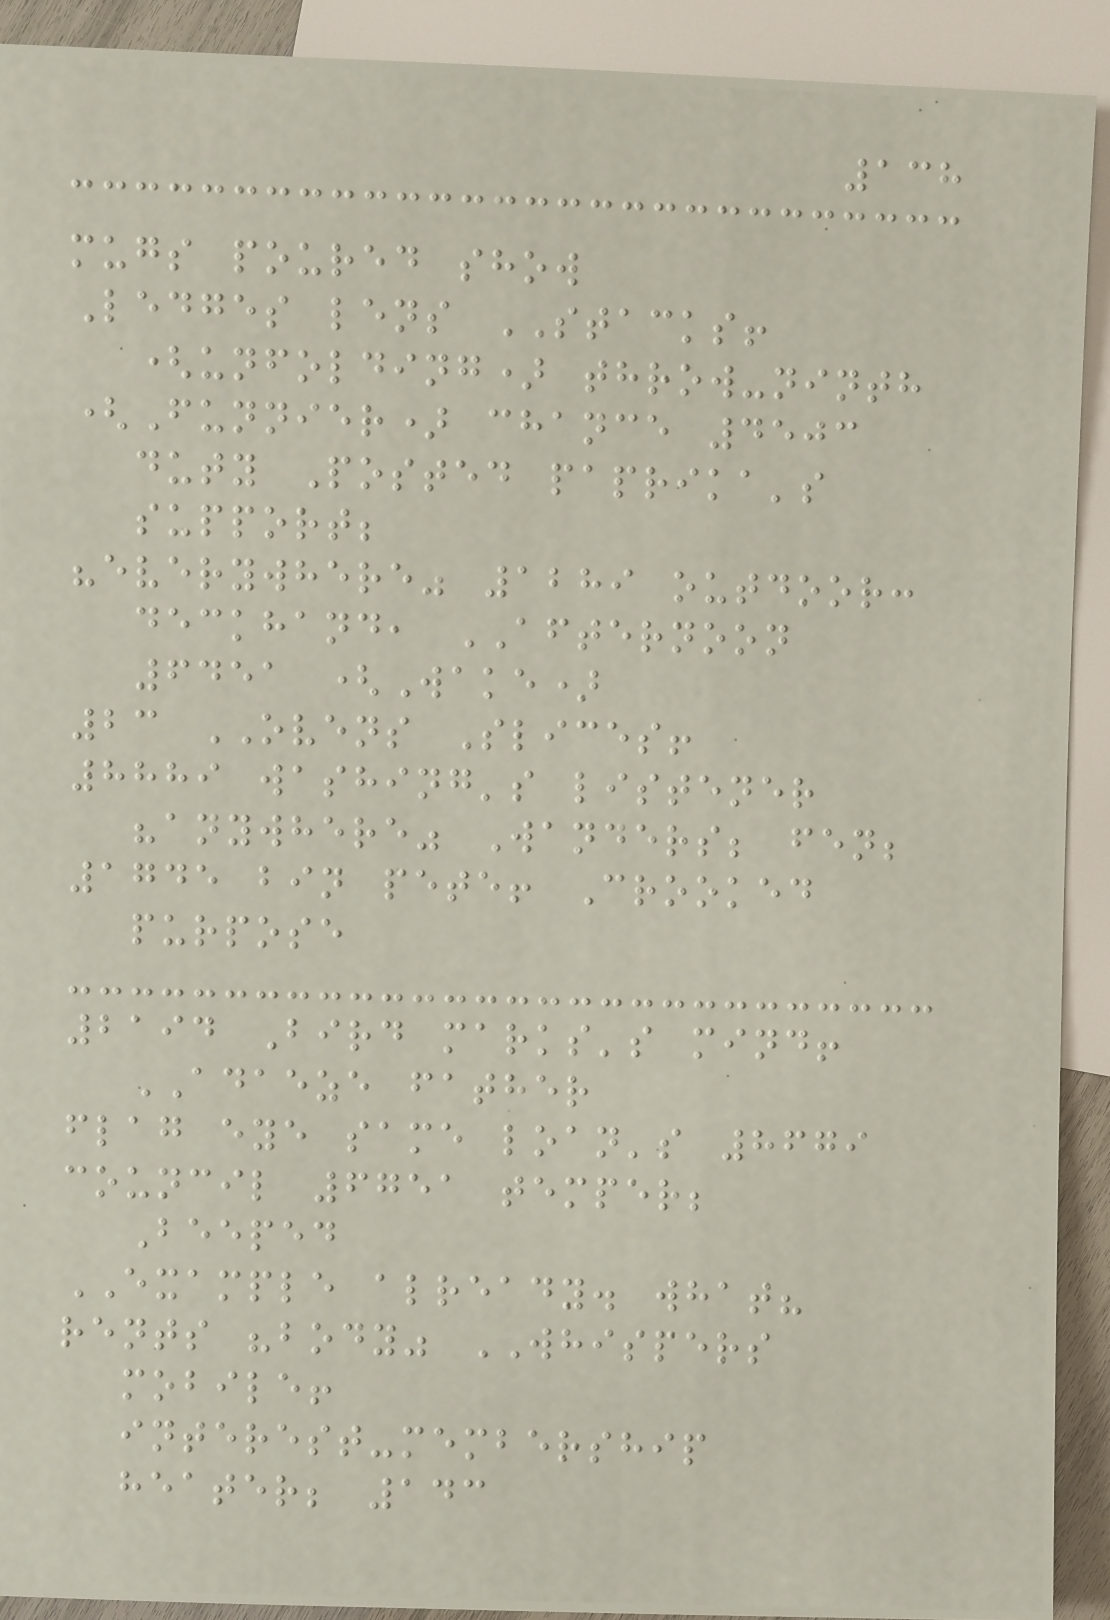138
mugs poured show
Ledges lens STACKS!
(unfolding) throw-ninth
(Funnier) chance 4503
duty Posted paprika's
support;
"everywhere" 1289 outdoor:
deckhand, AFTERNOON
6451 (Wake)
23 OVENS Slices!
8889 washing's listener
"anywhere" Wanders; fen;
1745 bin pete! Crooked
purpose
2194 Bird marks's mind!
ADAEZE father
flag eye same loan's 8679
council 6751 temper;
Beeped
EXAMPLE already. what?
rents "body" WHISPERS
mobile!
interest-membership
heater; 143
